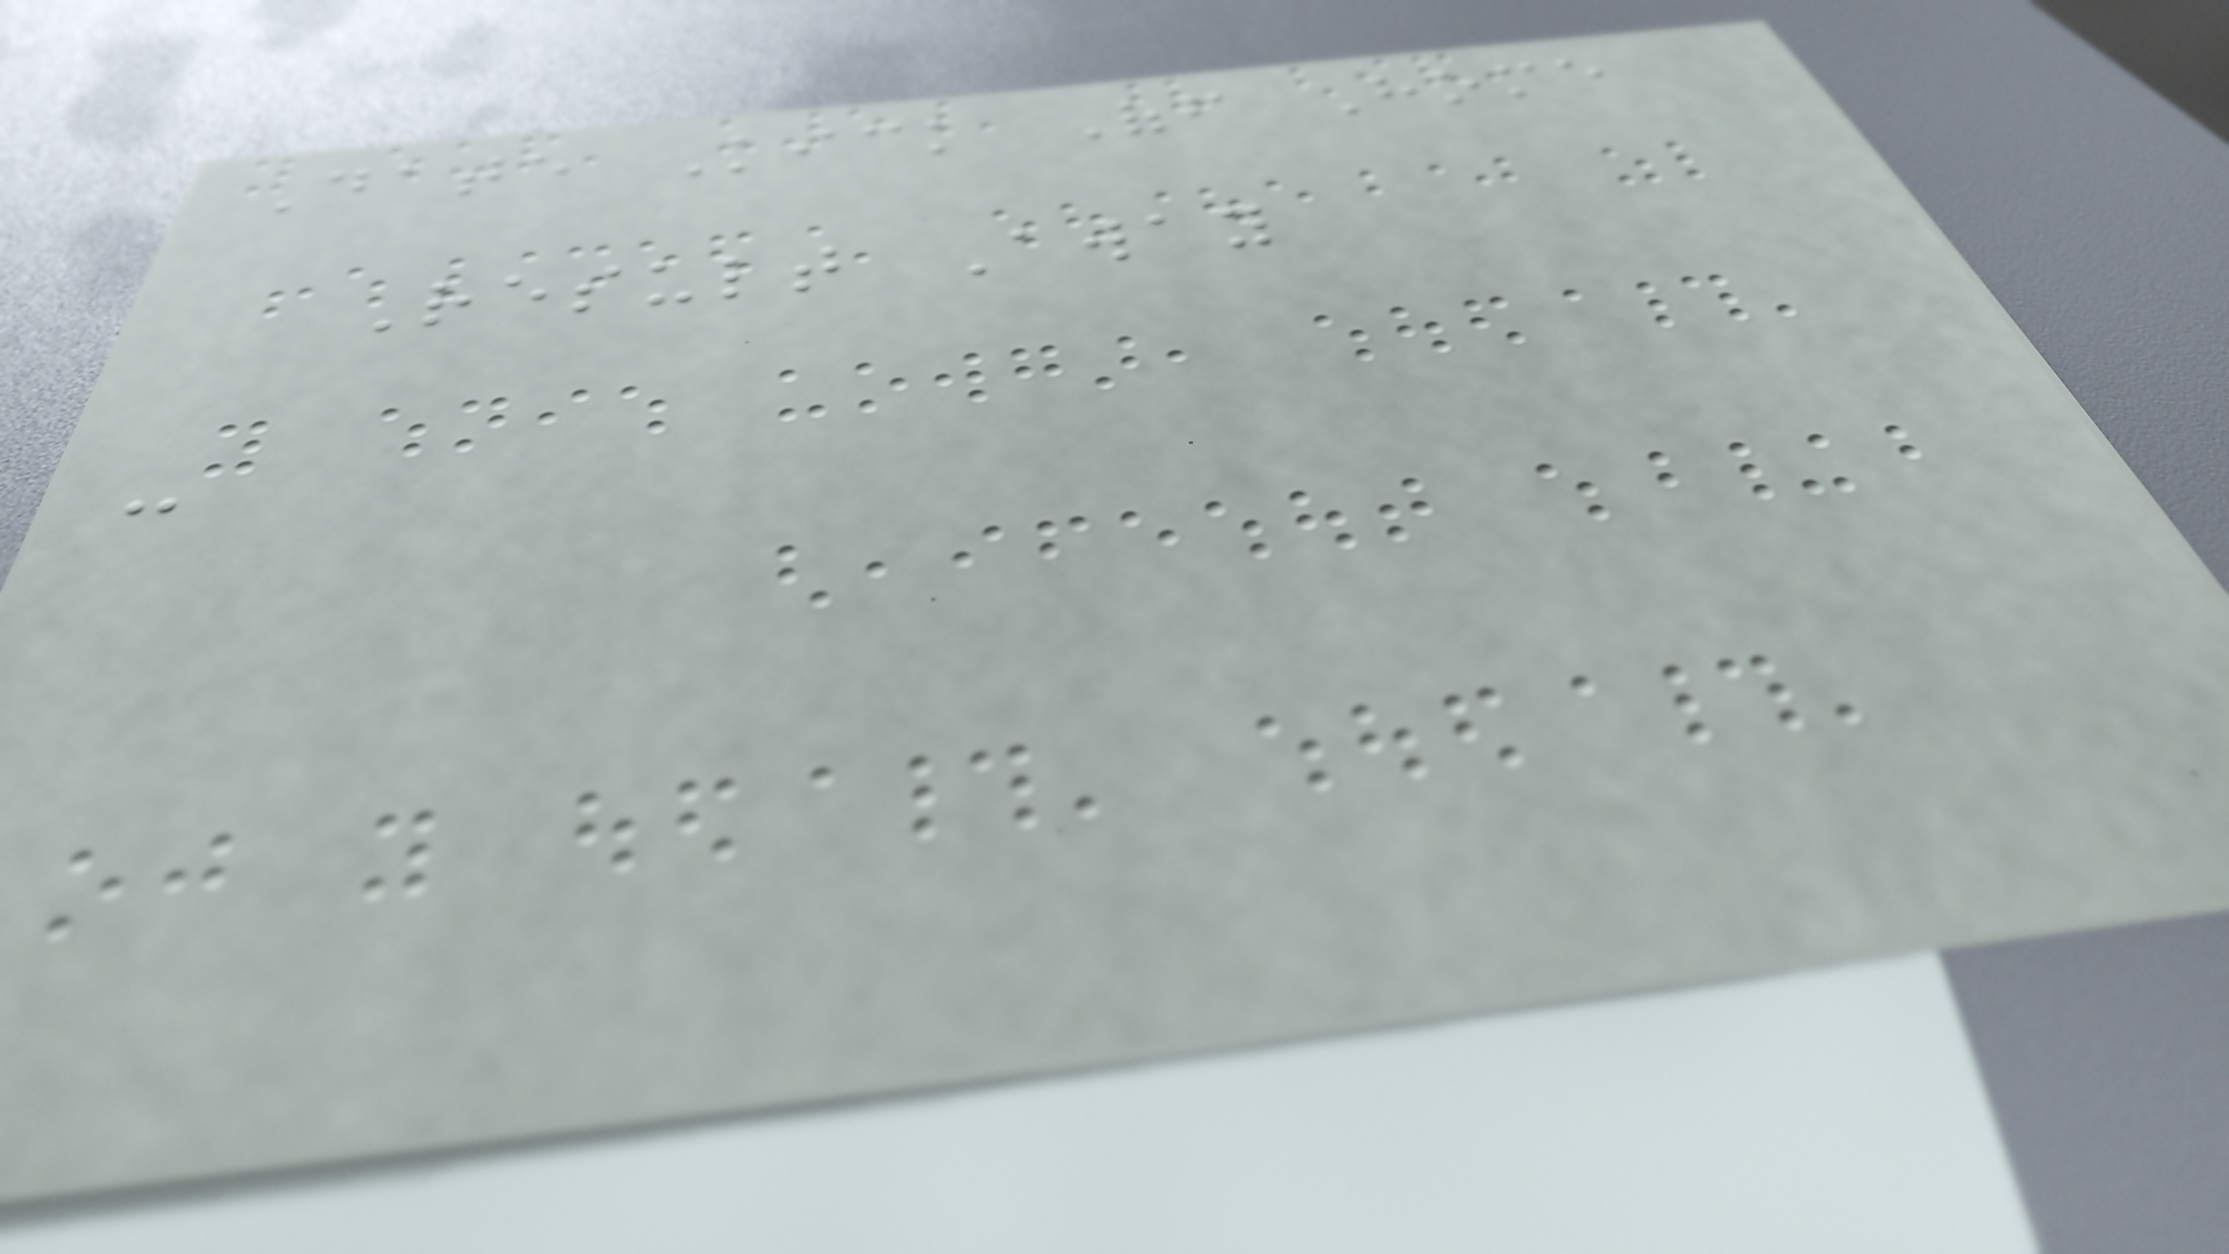Date Kick Off Home
Result Away
-
